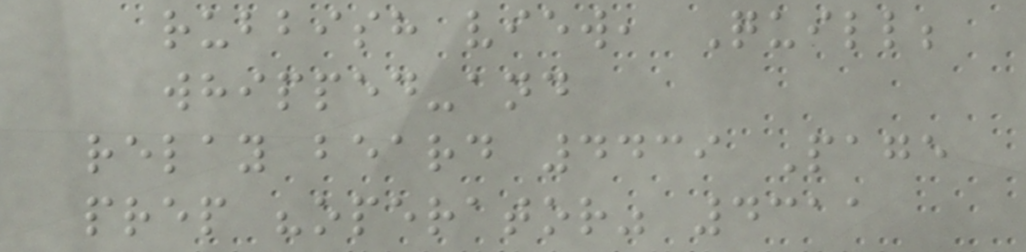rubbish view, Quill;
whipped-and
relay beard 4439 Page
prep "operator" 4311
